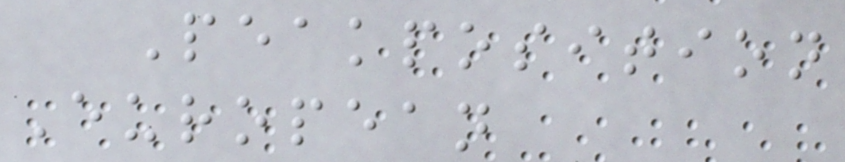Peakposition
European
